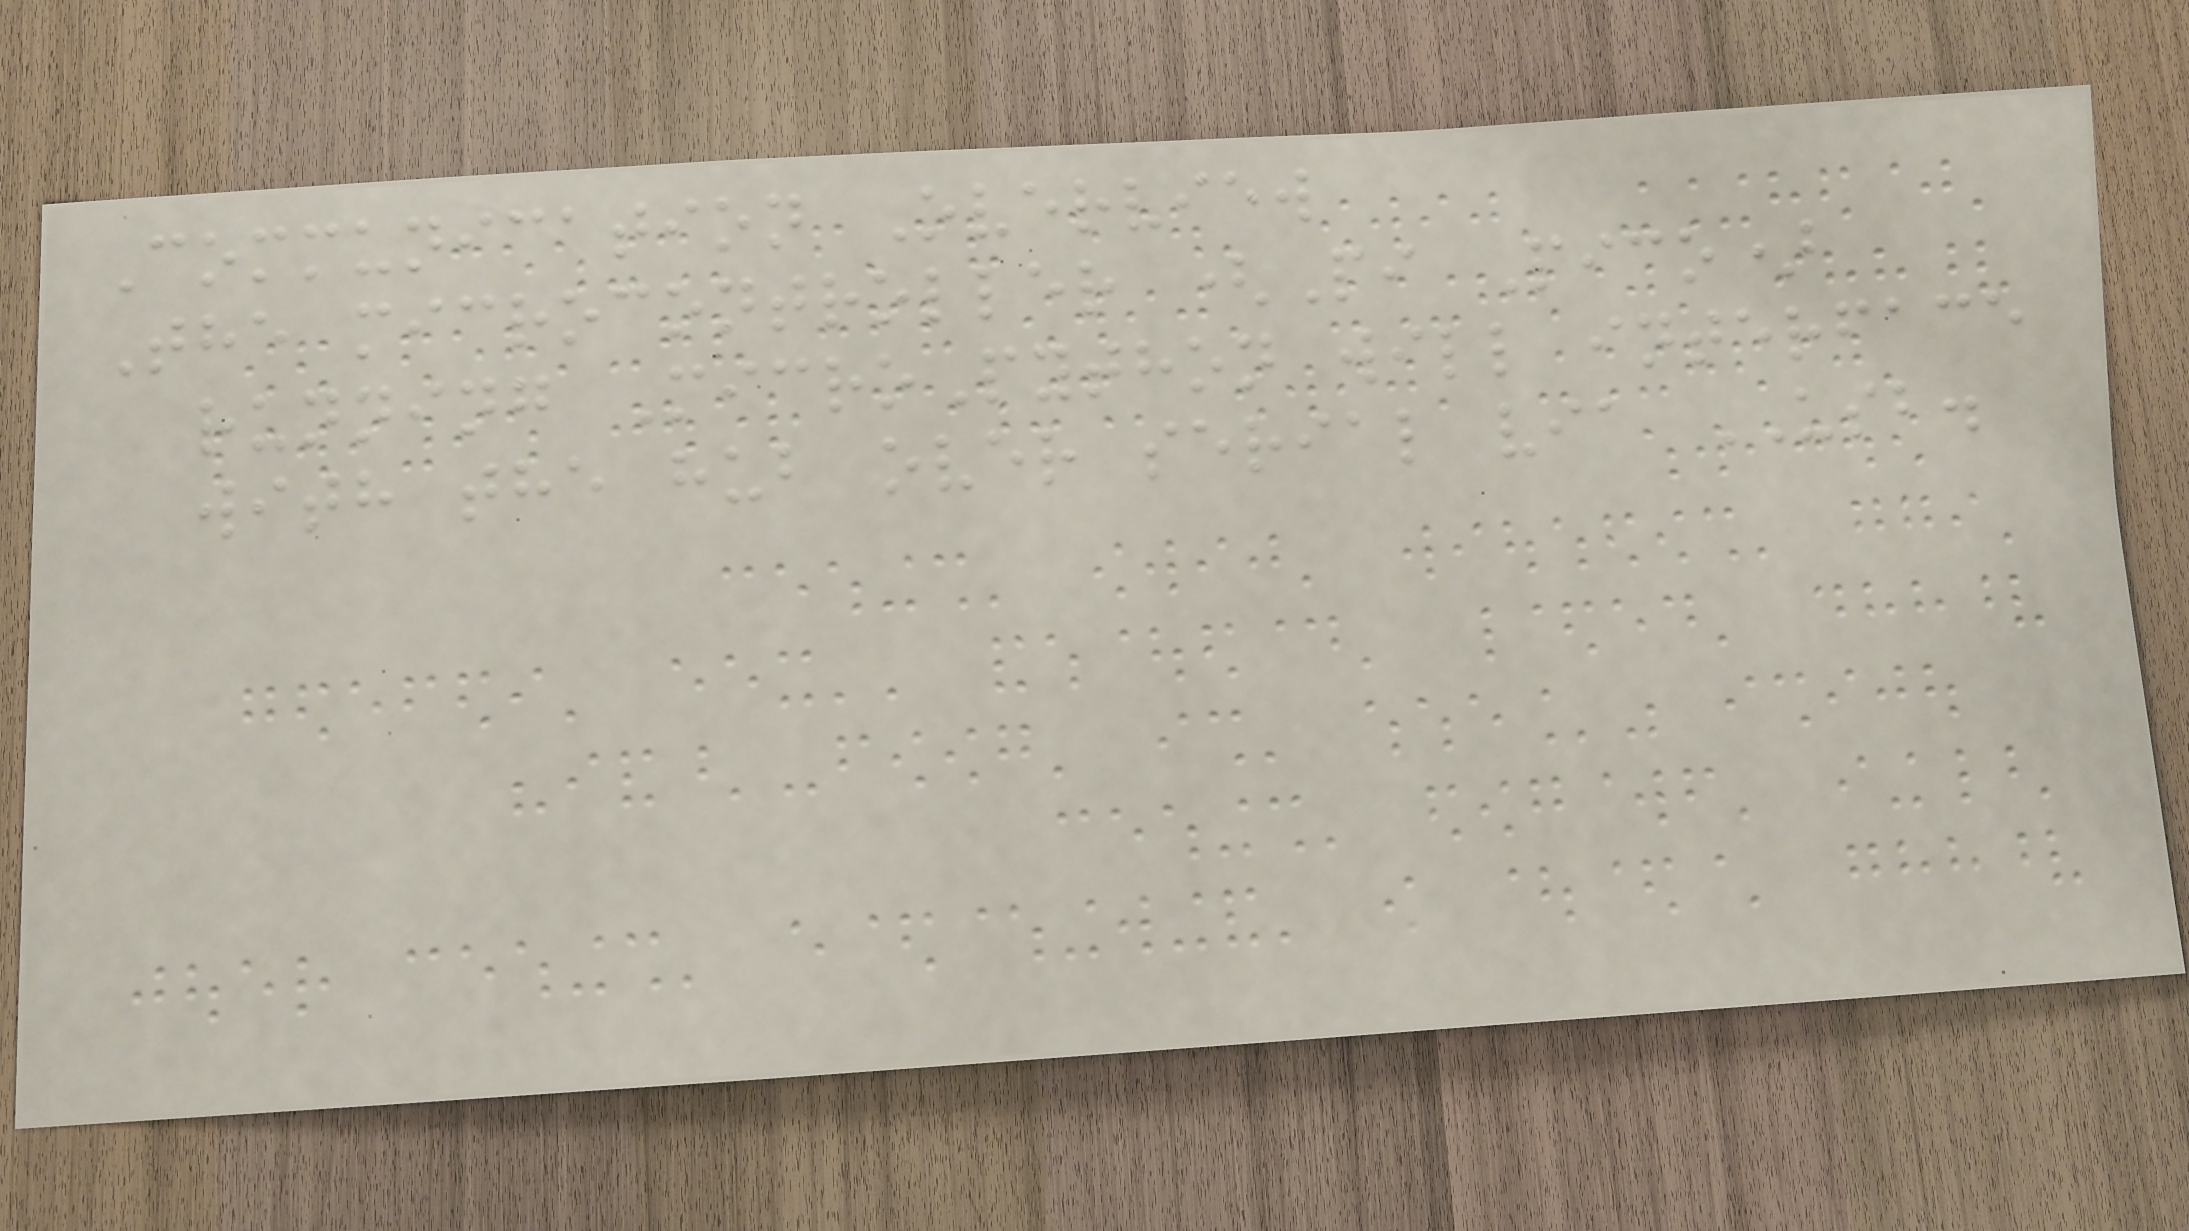Communication Overview
The microcontroller (Pi Pico)
running MicroPython will interface
with the hub over serial via USB.
